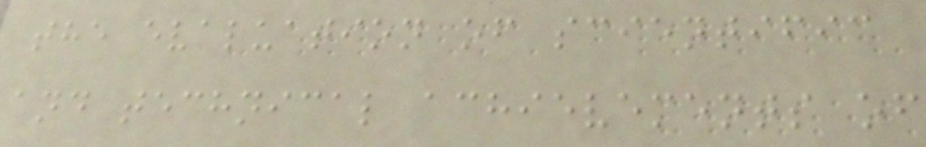the evaluation of scientific
and technical achievements of
